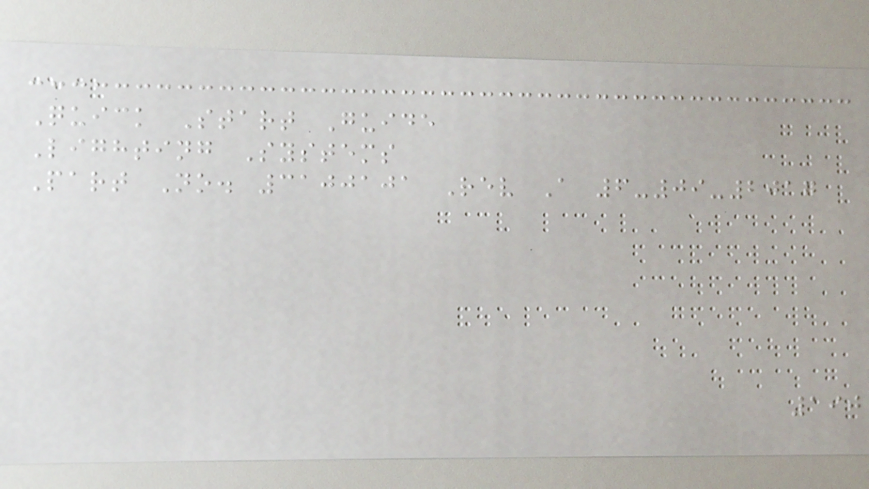Quick Start Guide
Lighting Systems
Part No. 3100101 Rev A 6-09-2017
190
